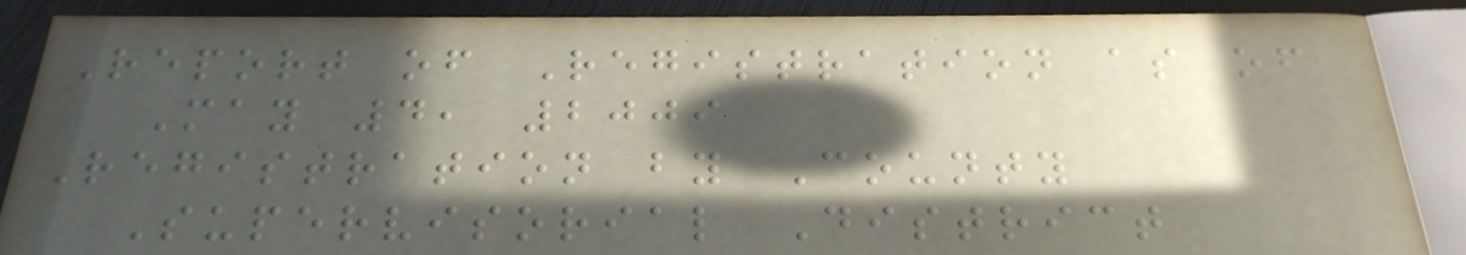Report of Registration as of
May 4, 2009
Registration by County
Supervisorial District
